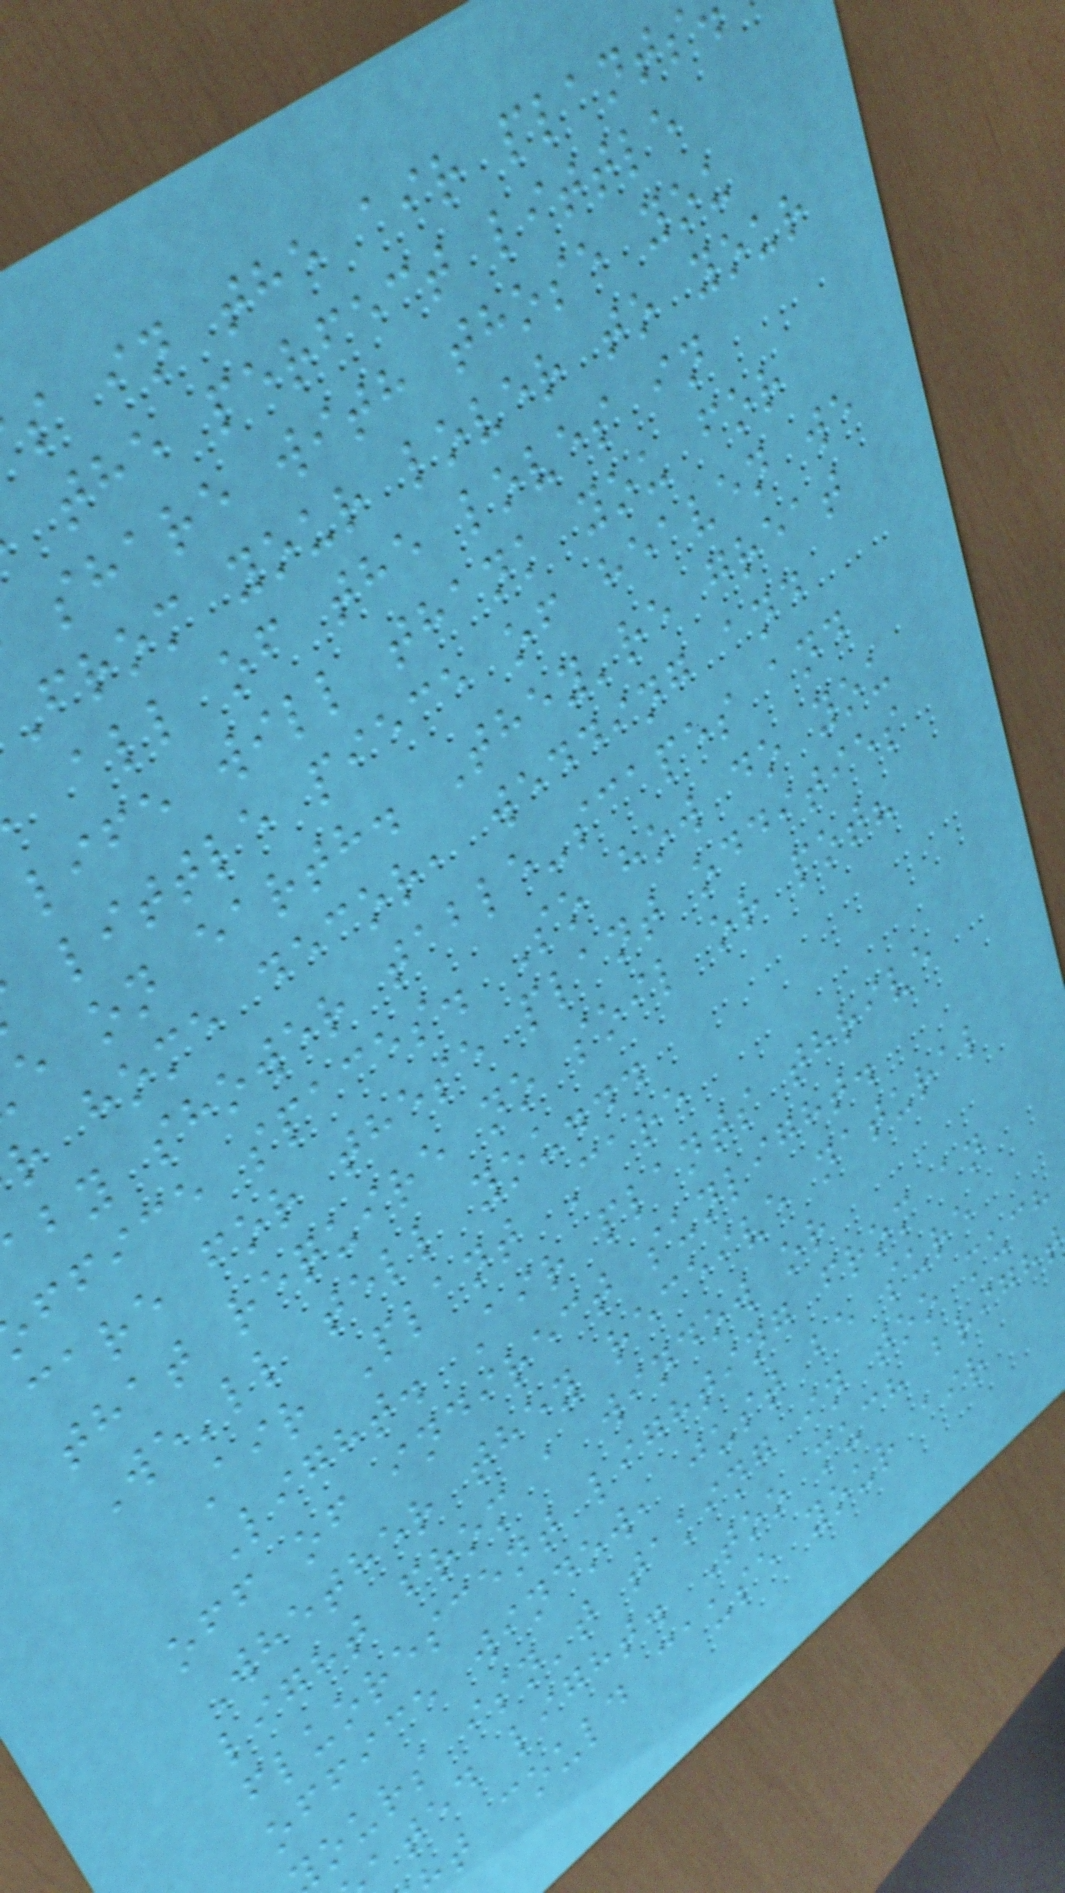s in the air plants
the perfect little
share with those you
from your lover to your
all of the loves in
life will thank you for
little piece of heaven we
e on earth. They're great
r home decor, wedding and
by shower table-scapes and
ffice spaces. So how do you
care for these plant oddities
that require no soil or pot?
We'll tell you...
Air Plant Care
Light. Air plants thrive
off of indirect sunlight.
Whether they receive natural
light from a window or
fluorescent lighting from an
office window, just be sure
ours isn't taking in too much
ated light. Too much bright
t could cause your air
